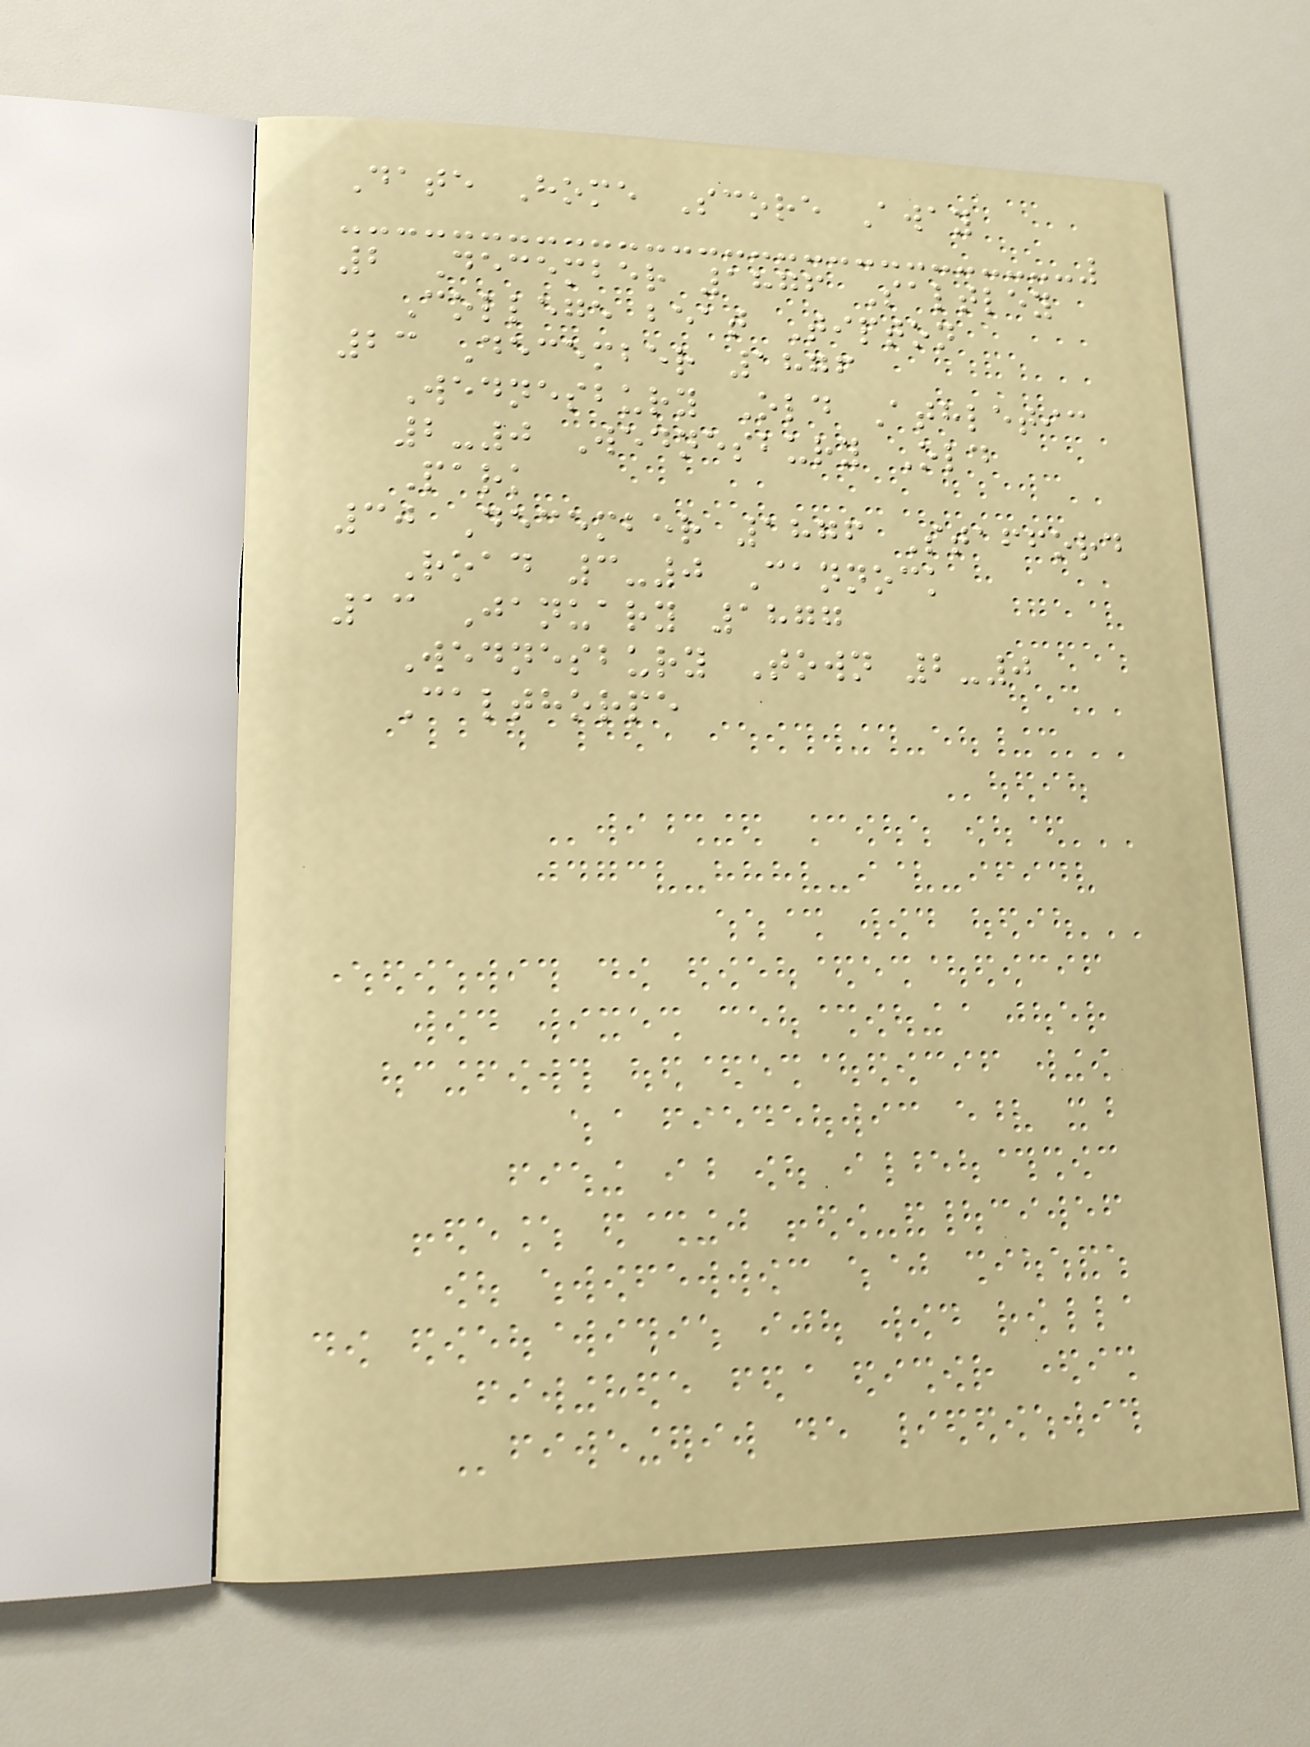Date Home Score Away
2 December 1876 Saltley
College beat Tipton
23 December 1876
Wednesbury Old Athletic
2-0 Wednesbury Old
Park
30 December 1876 Stafford
Road 3-0 Cannock
13 January 1877
Wednesbury Town 2-0
Calthorpe
